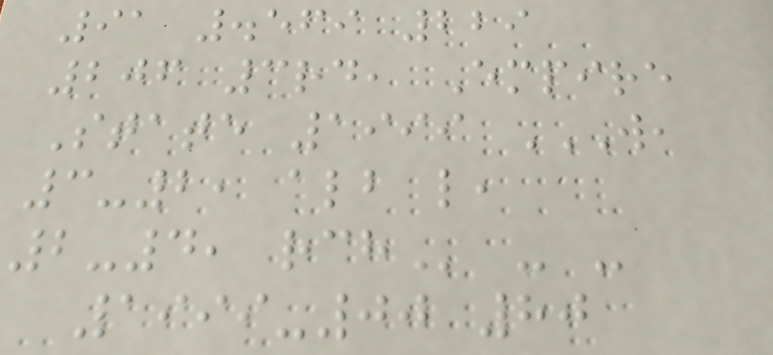91 .569 229
206 3rd, Empire
State 1999 W,
3-2, ALB L,
2-4, RCH - -
1999-00 80
